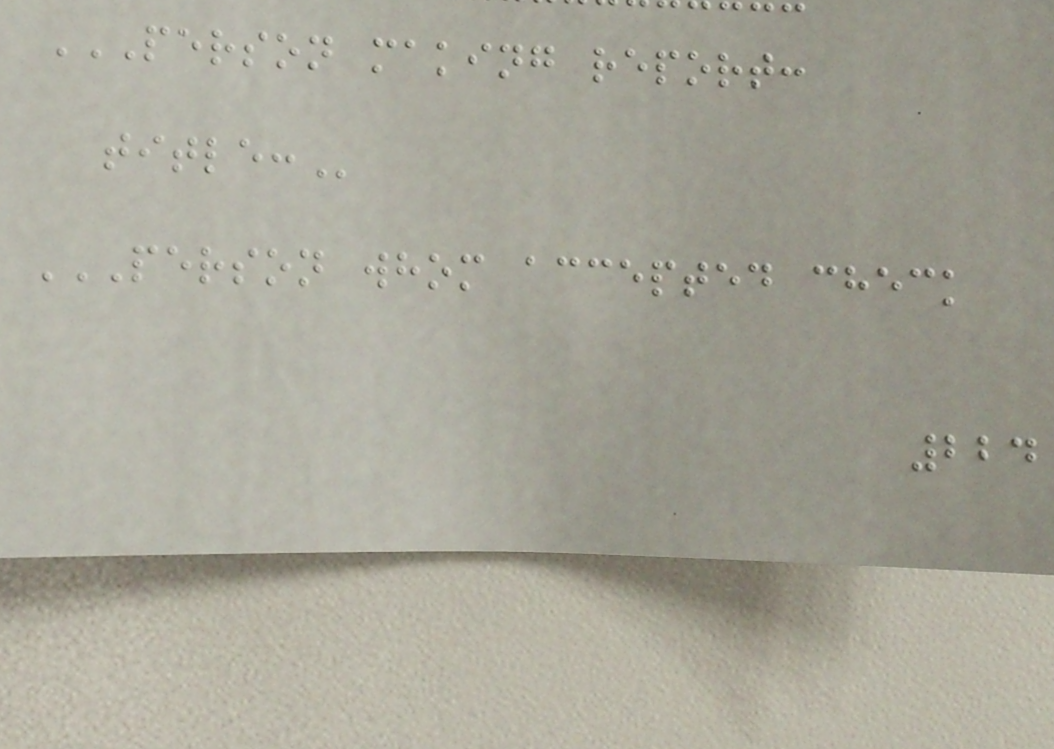PERSON MAKING REPORT:
TITLE:
PERSON WHOM ACCEPTED CHECK
224
